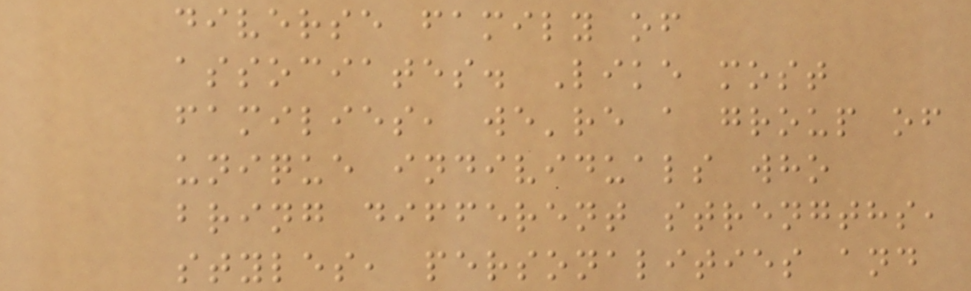diverse family of
associates. Like most
families, we're a group of
unique individuals who
bring different strengths,
styles, personalities and
